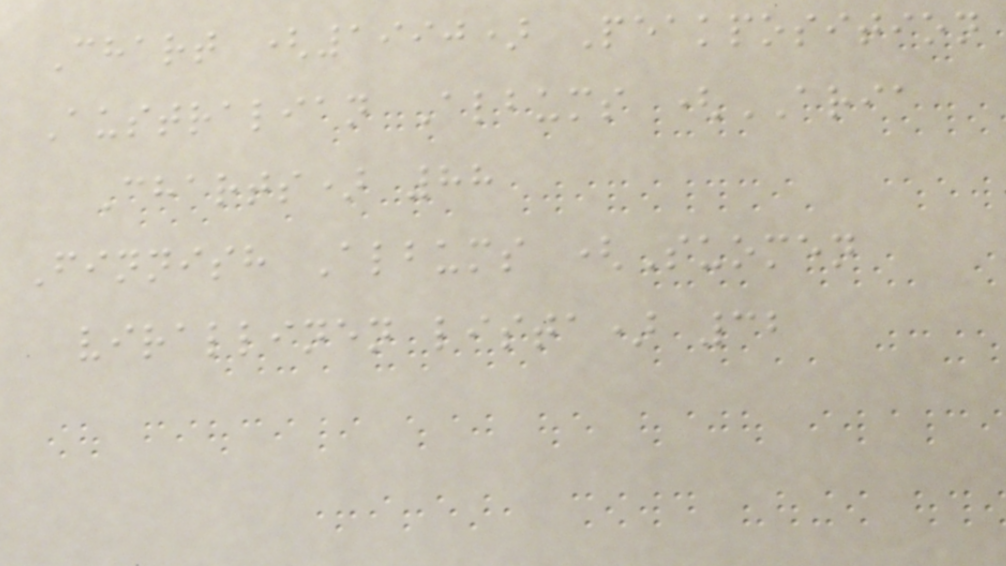Chart (1990) Peakposition
Australian Albums (ARIA
Charts) 88
Finnish Albums (Suomen
virallinen lista) 32
